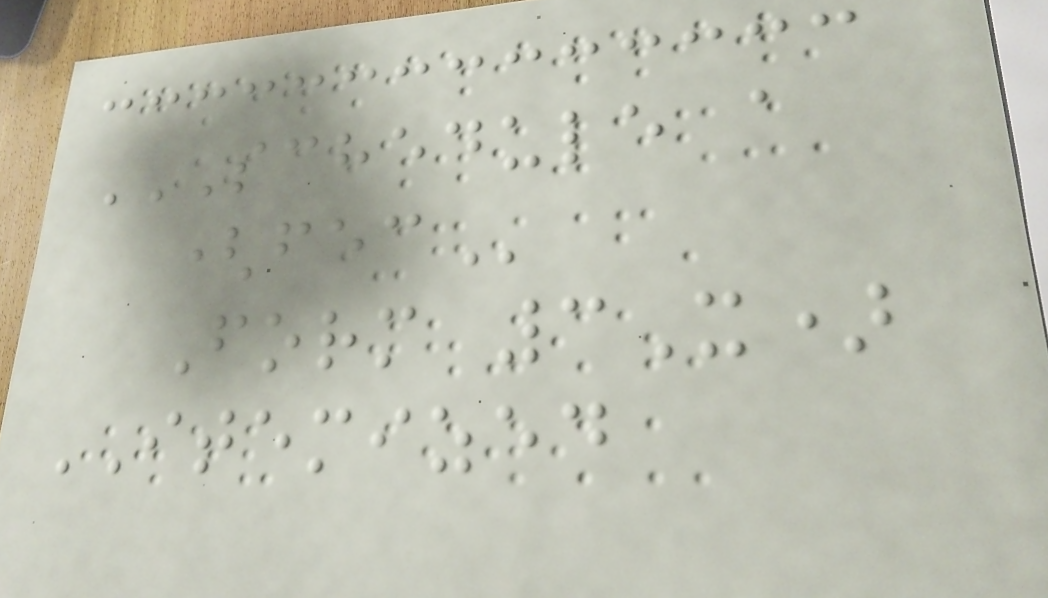SCHEDULE A
(FEC
Form 3X)
ITEMIZED
